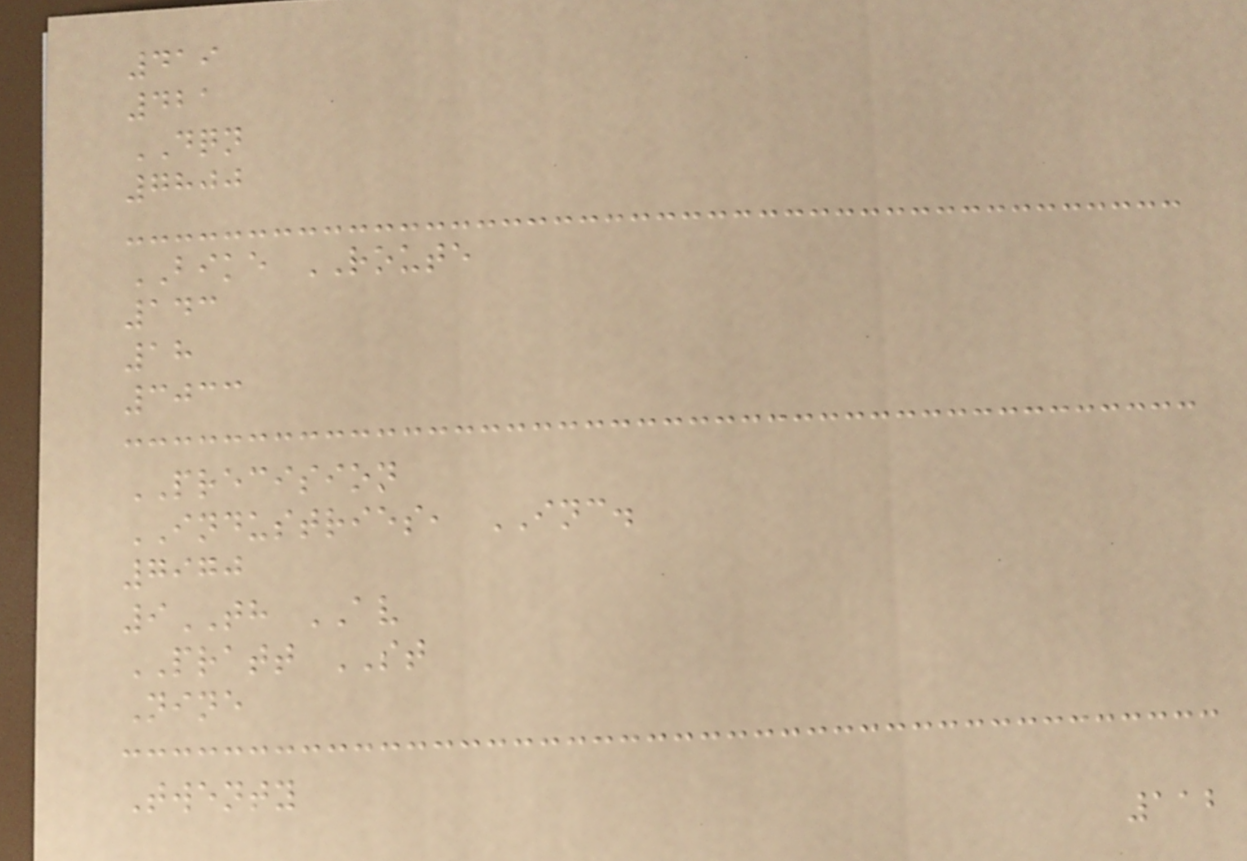419
421
DQN
7800
BIKE ROUTE
143
18
3033
PRECISION
INDUSTRIES, INC.
7970
9TH AV
PRATT ST
Nine
Twenty
112
